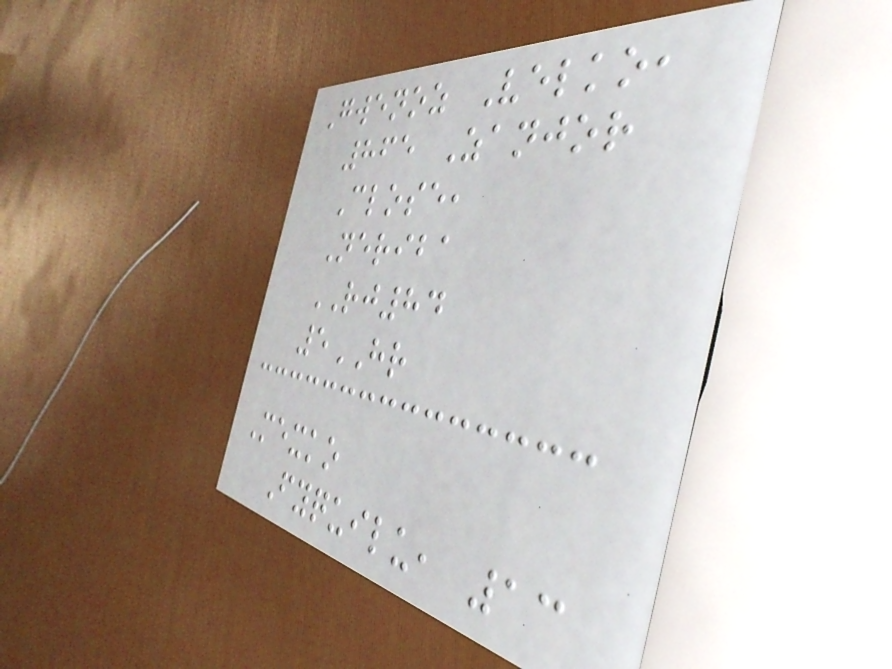Gwenoz Velko,
865 Zanjor
Close,
Neriba
RJ84
5HR
Mexko
Fyquilu, 13
